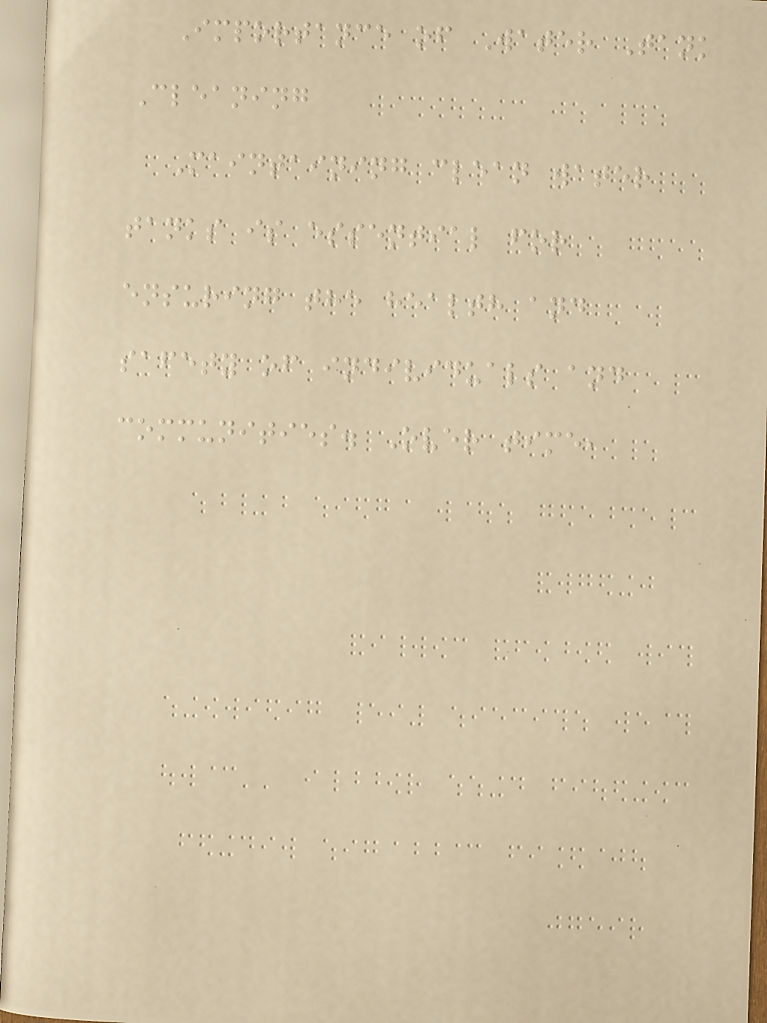Importance of Water Tank
Cleaning
Maintaining clean water
tanks is essential for
ensuring the health and
safety of individuals and
communities. Over time,
